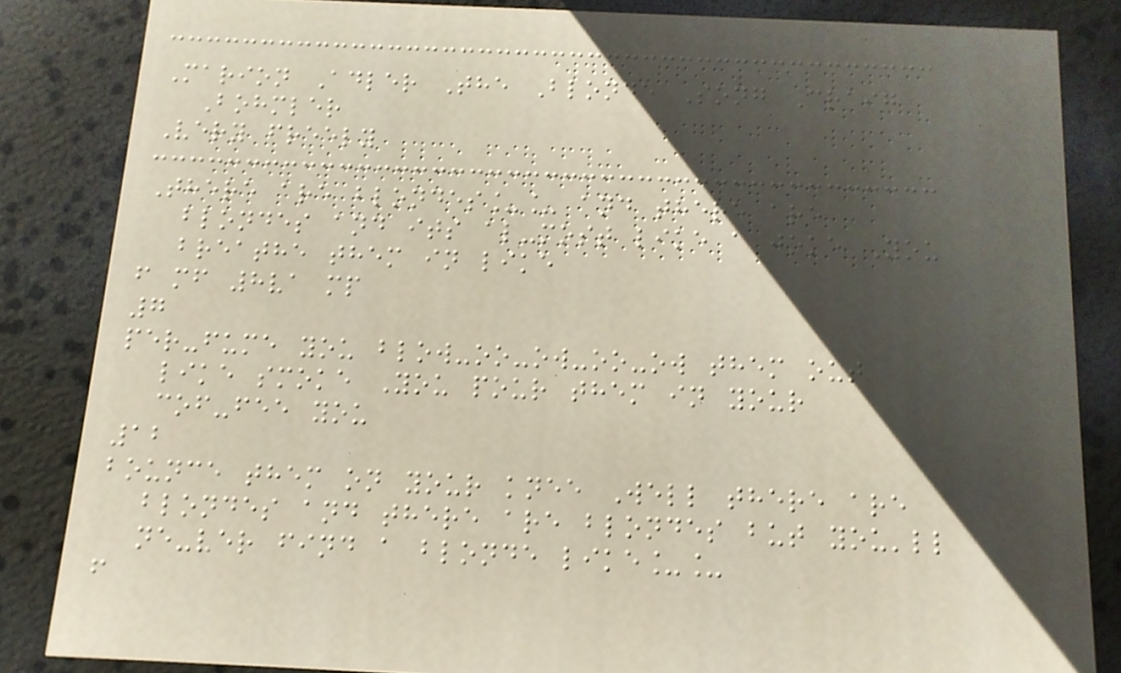Marion Adler The Blonde Song Craig
Bohmler
Very freely
There are blondes__ and there are
blondes and its al-most like a joke You
breathe them in like
f mf 8va mp
7
per-fume you blow-oo-ow-oo-ow them out
like smoke You pour them in your
cof-fee you
12
bounce them on your knee Well there are
blondes and there are blondes but you'll
ne-ver find a blonde like__
f
